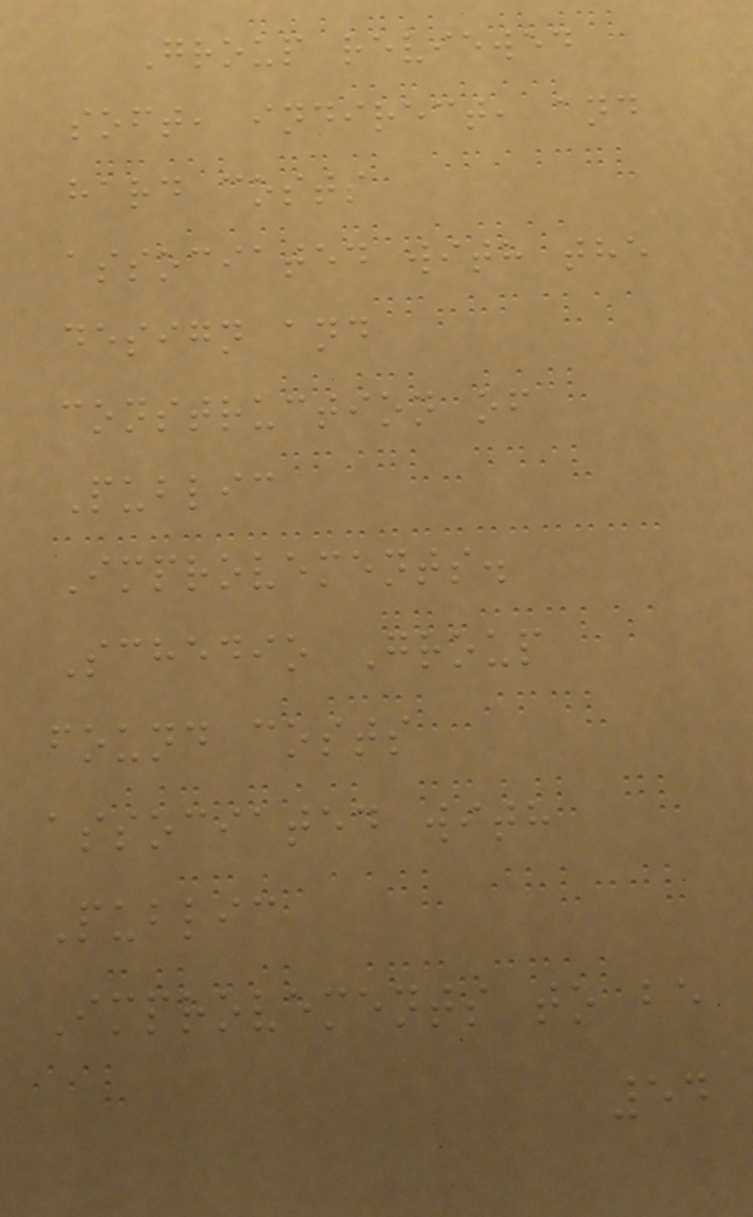Group reviewed
soft, indirect, and
hard costs
associated with the
design and
construction of
Public
Improvements.
Schedio Group
found costs
associated with
Public
Improvements to be
54
